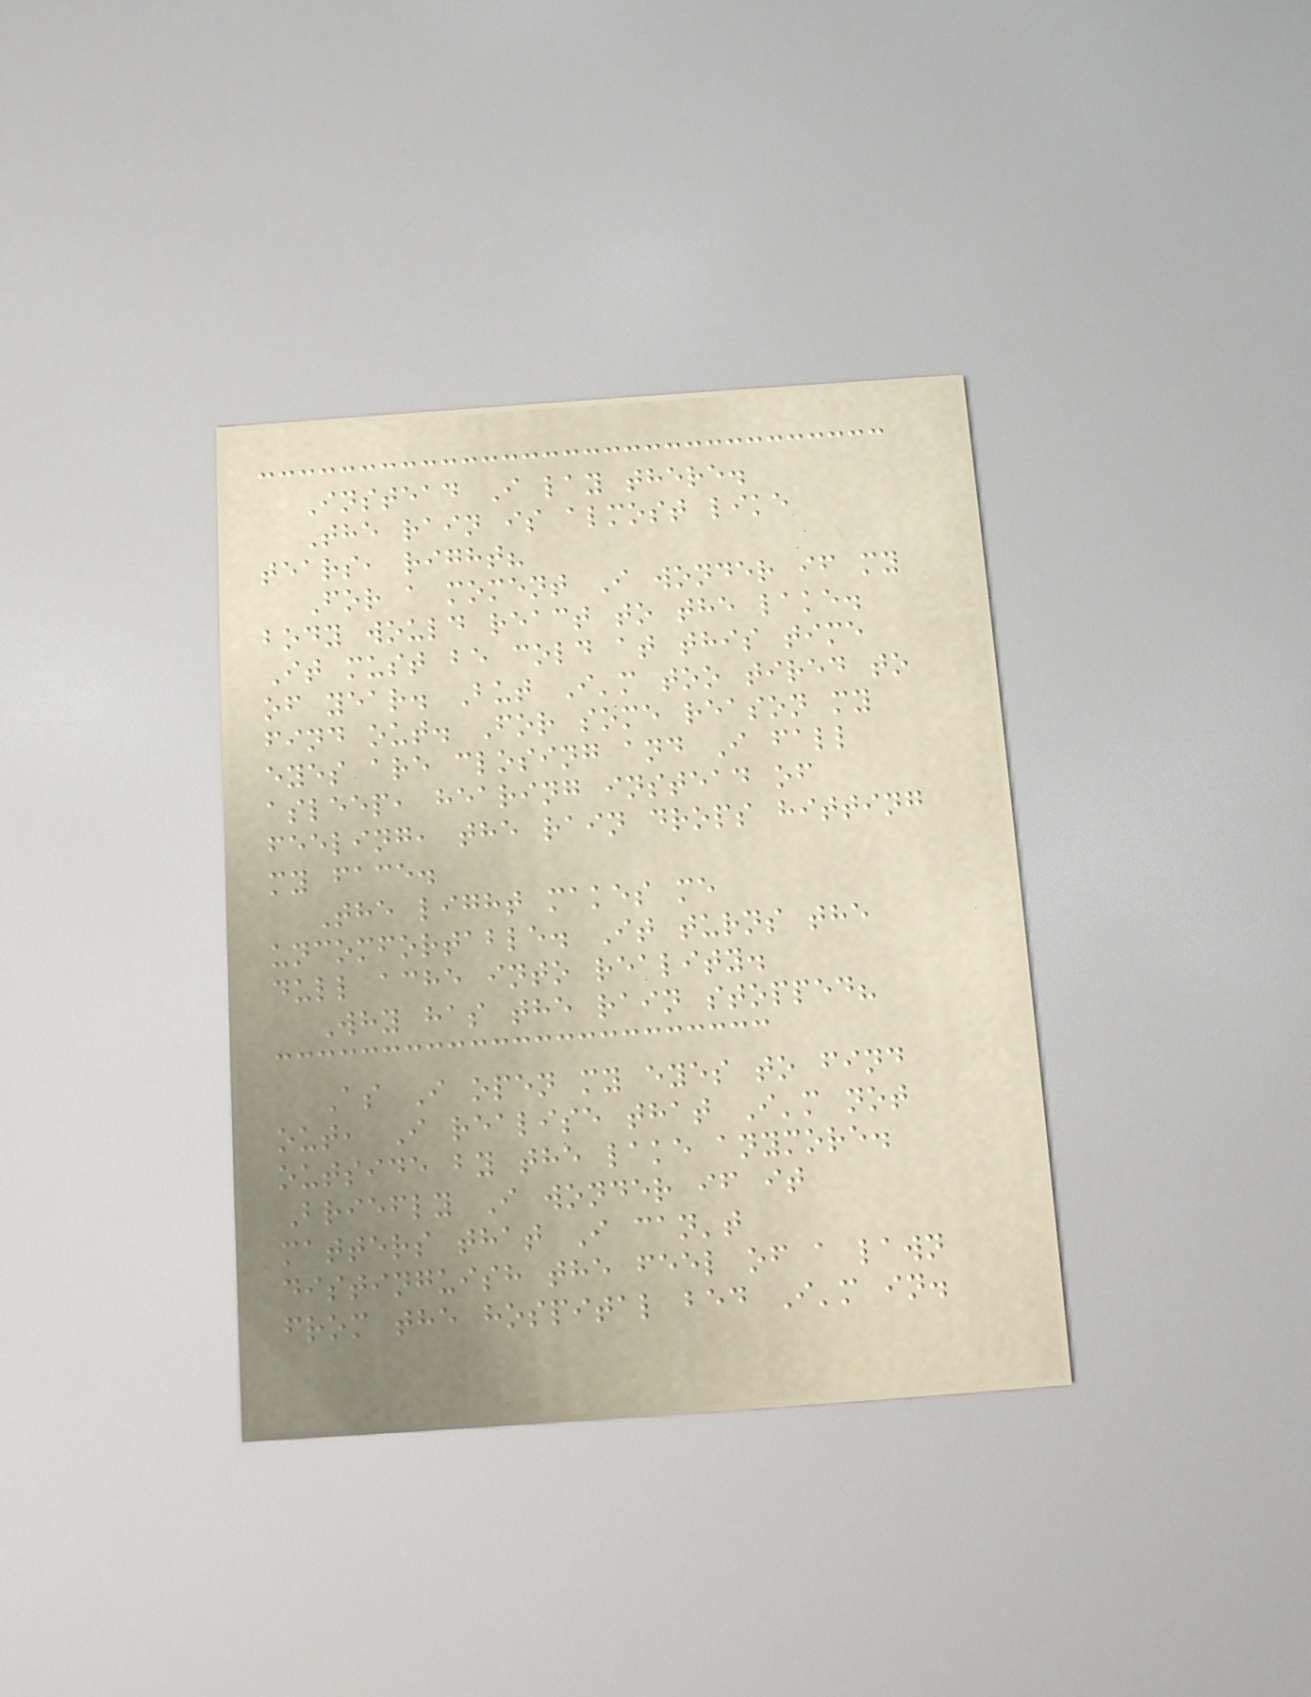Instead I lay there.
The rain is almost like
tears, right?
For a moment I wonder if my
body would react to the lake.
It must be cold at this time
of year. But I'm too tired to
find out. For some reason my
eyes are closing and I fall
asleep, hearing instead of
feeling, the rain drops hitting
my face.
The light makes me
uncomfortable. It turns the
dull ache into reality.
Why has the rain stopped?
As I open my eyes to find
out, I realise that I'm not
outside by the lake anymore.
Briefly I wonder if it
matters that I can't
distinguish the feel of a lawn
from the hospital bed I'm in.
